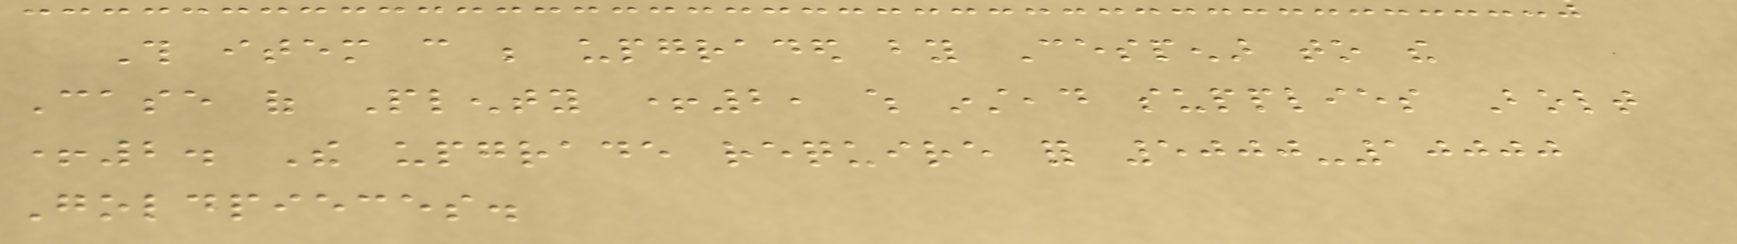This item can be upgraded by Cespenar to the
Case of Plenty +2, which instead supplies Bolt
+2. The upgrade require for 5000-10000
Goldpieces.
